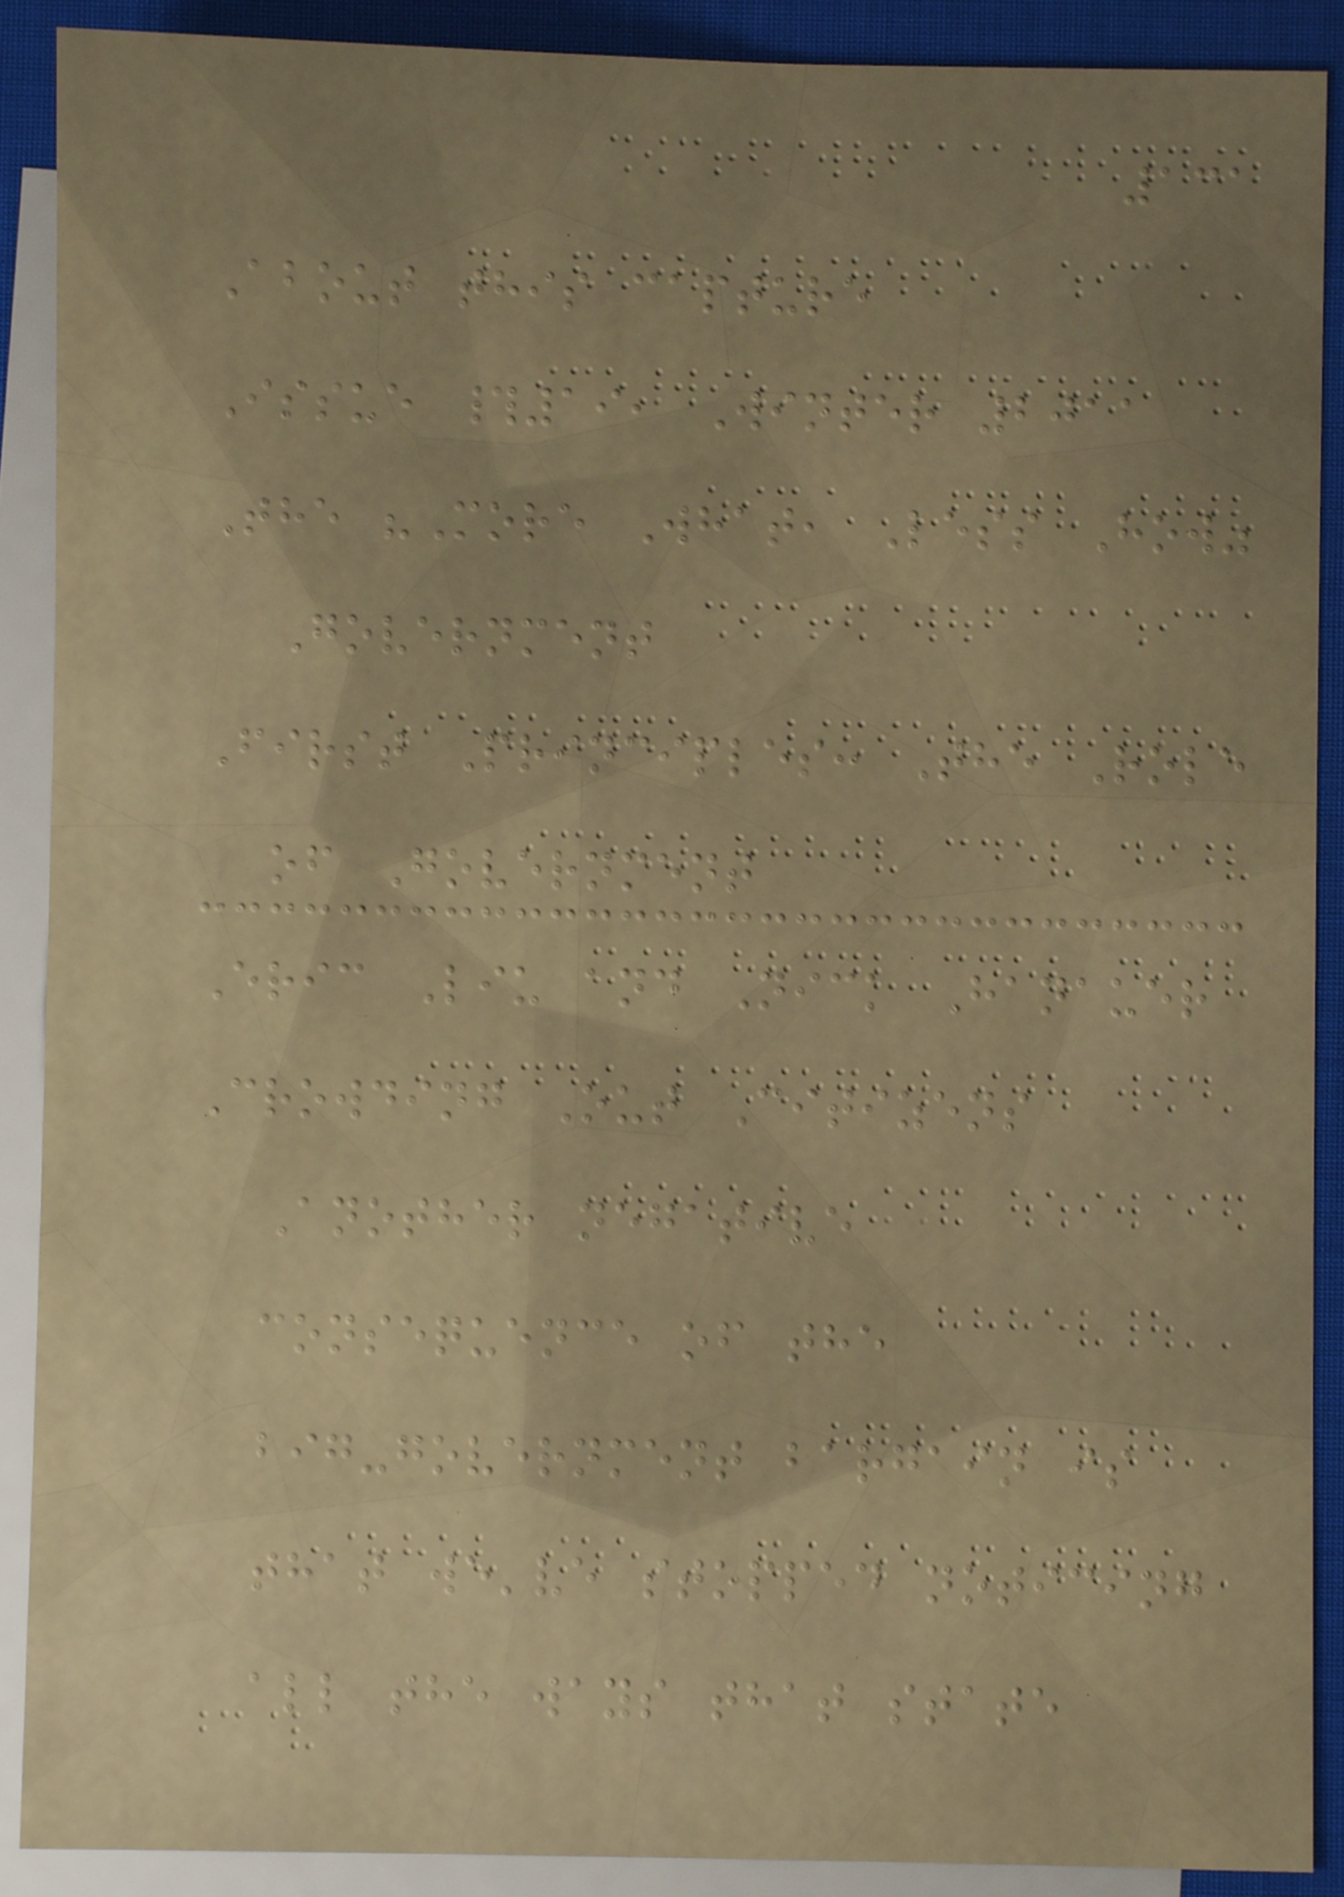131
About this capture
Issue #19, Winter 2011
The "More What, Less How"
Government
First Principles: The Role
of Government
Eric Liu and Nick Hanauer
Crowding Out Citizens
Another negative
consequence of the
big-government bargain is
that we've stopped noticing
all the ways that state
